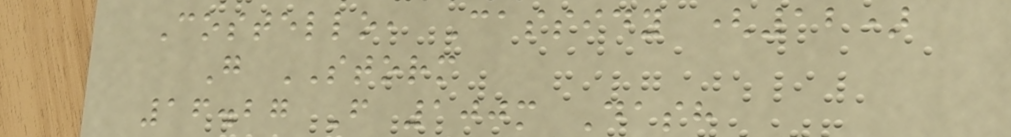Costello, Cassidy (12)
G STORM
16.27 F 100m Dash
